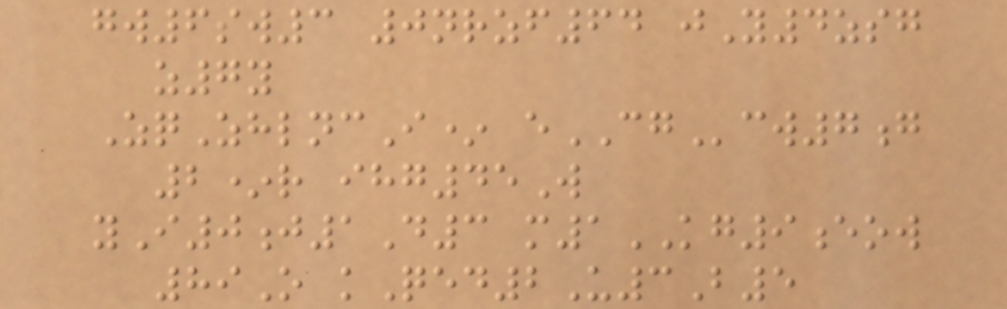gw6sw3 0nrzf64 jY4zsg
z7y
ZqZhlncI* eCGcw7g
2*r ihg45W
yI0j1D3 m1KG9eow
89O kQed2U3B5
